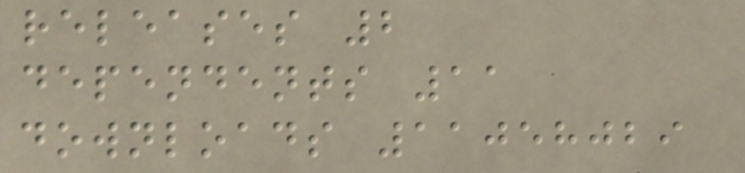releases 2
dependents 11
downloads 11058029
